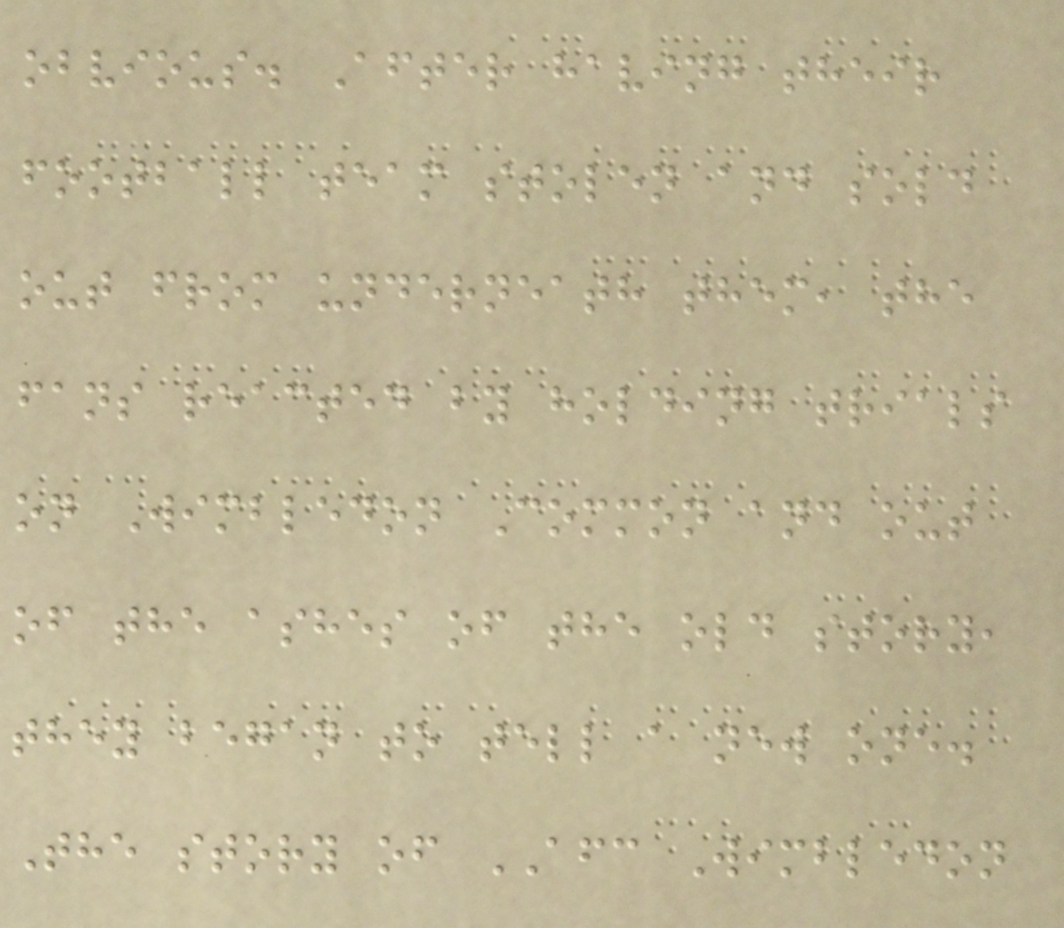obvious. After having their
football team stolen and sold
out from underneath them, the
fans reacted by holding trials
on Wimbledon Common and out
of the ashes of the old story,
they began to tell a new one.
The story of AFC Wimbledon
